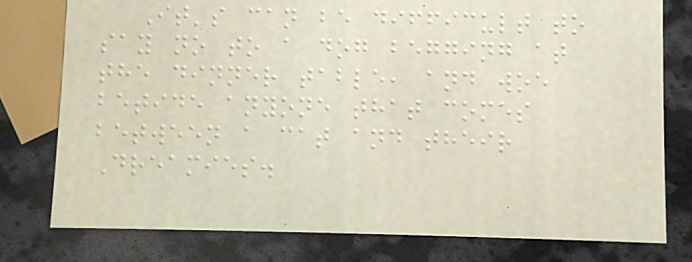It's can be difficult to
say no to a dog begging at
the dinner table, and woe
betide anyone that comes
between a cat and their
Dreamies.
